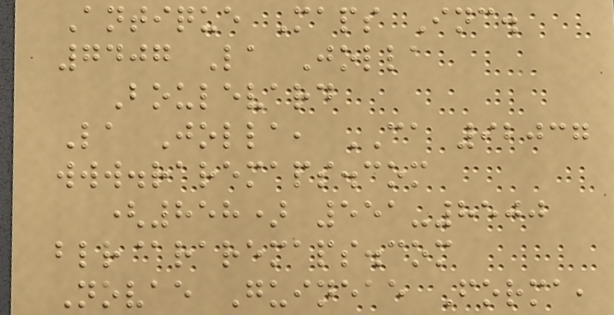Antique Maps Inc.
7407 La Jolla
Boulevard
La Jolla, CA 92037
www.raremaps.com
(858) 551-8500
blr@raremaps.com
Novae Guineae Forma,
